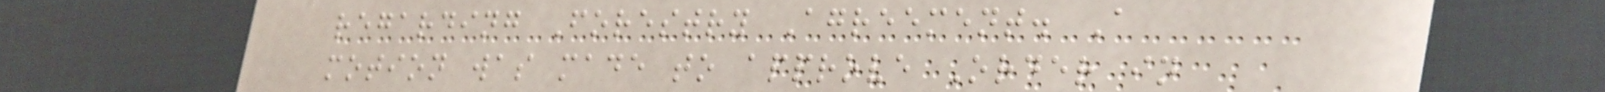regarding Forestry Agreement. A
motion was made to approve Order in
